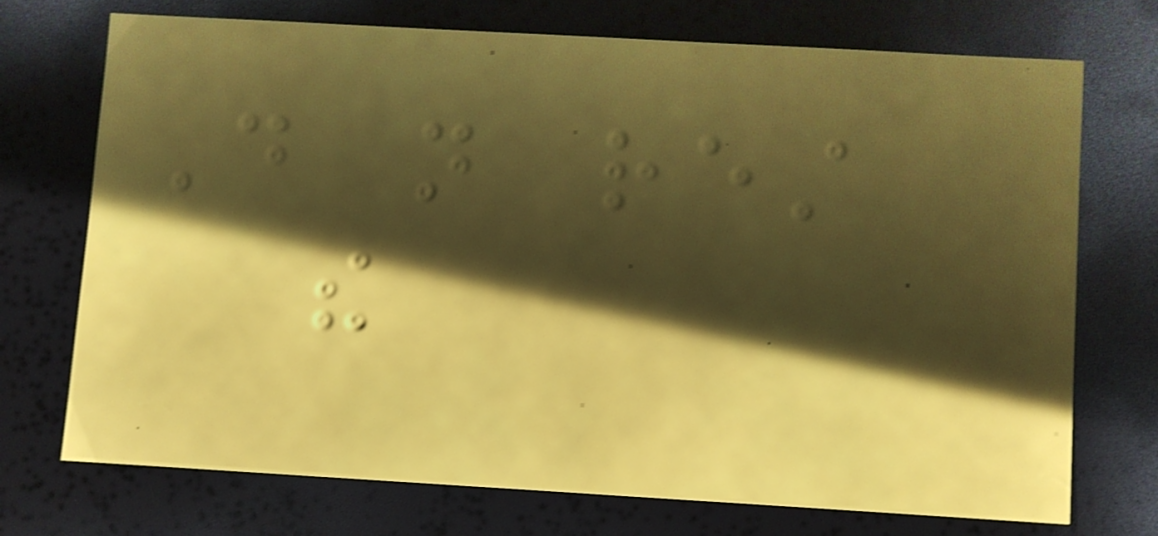Do not rest
the
